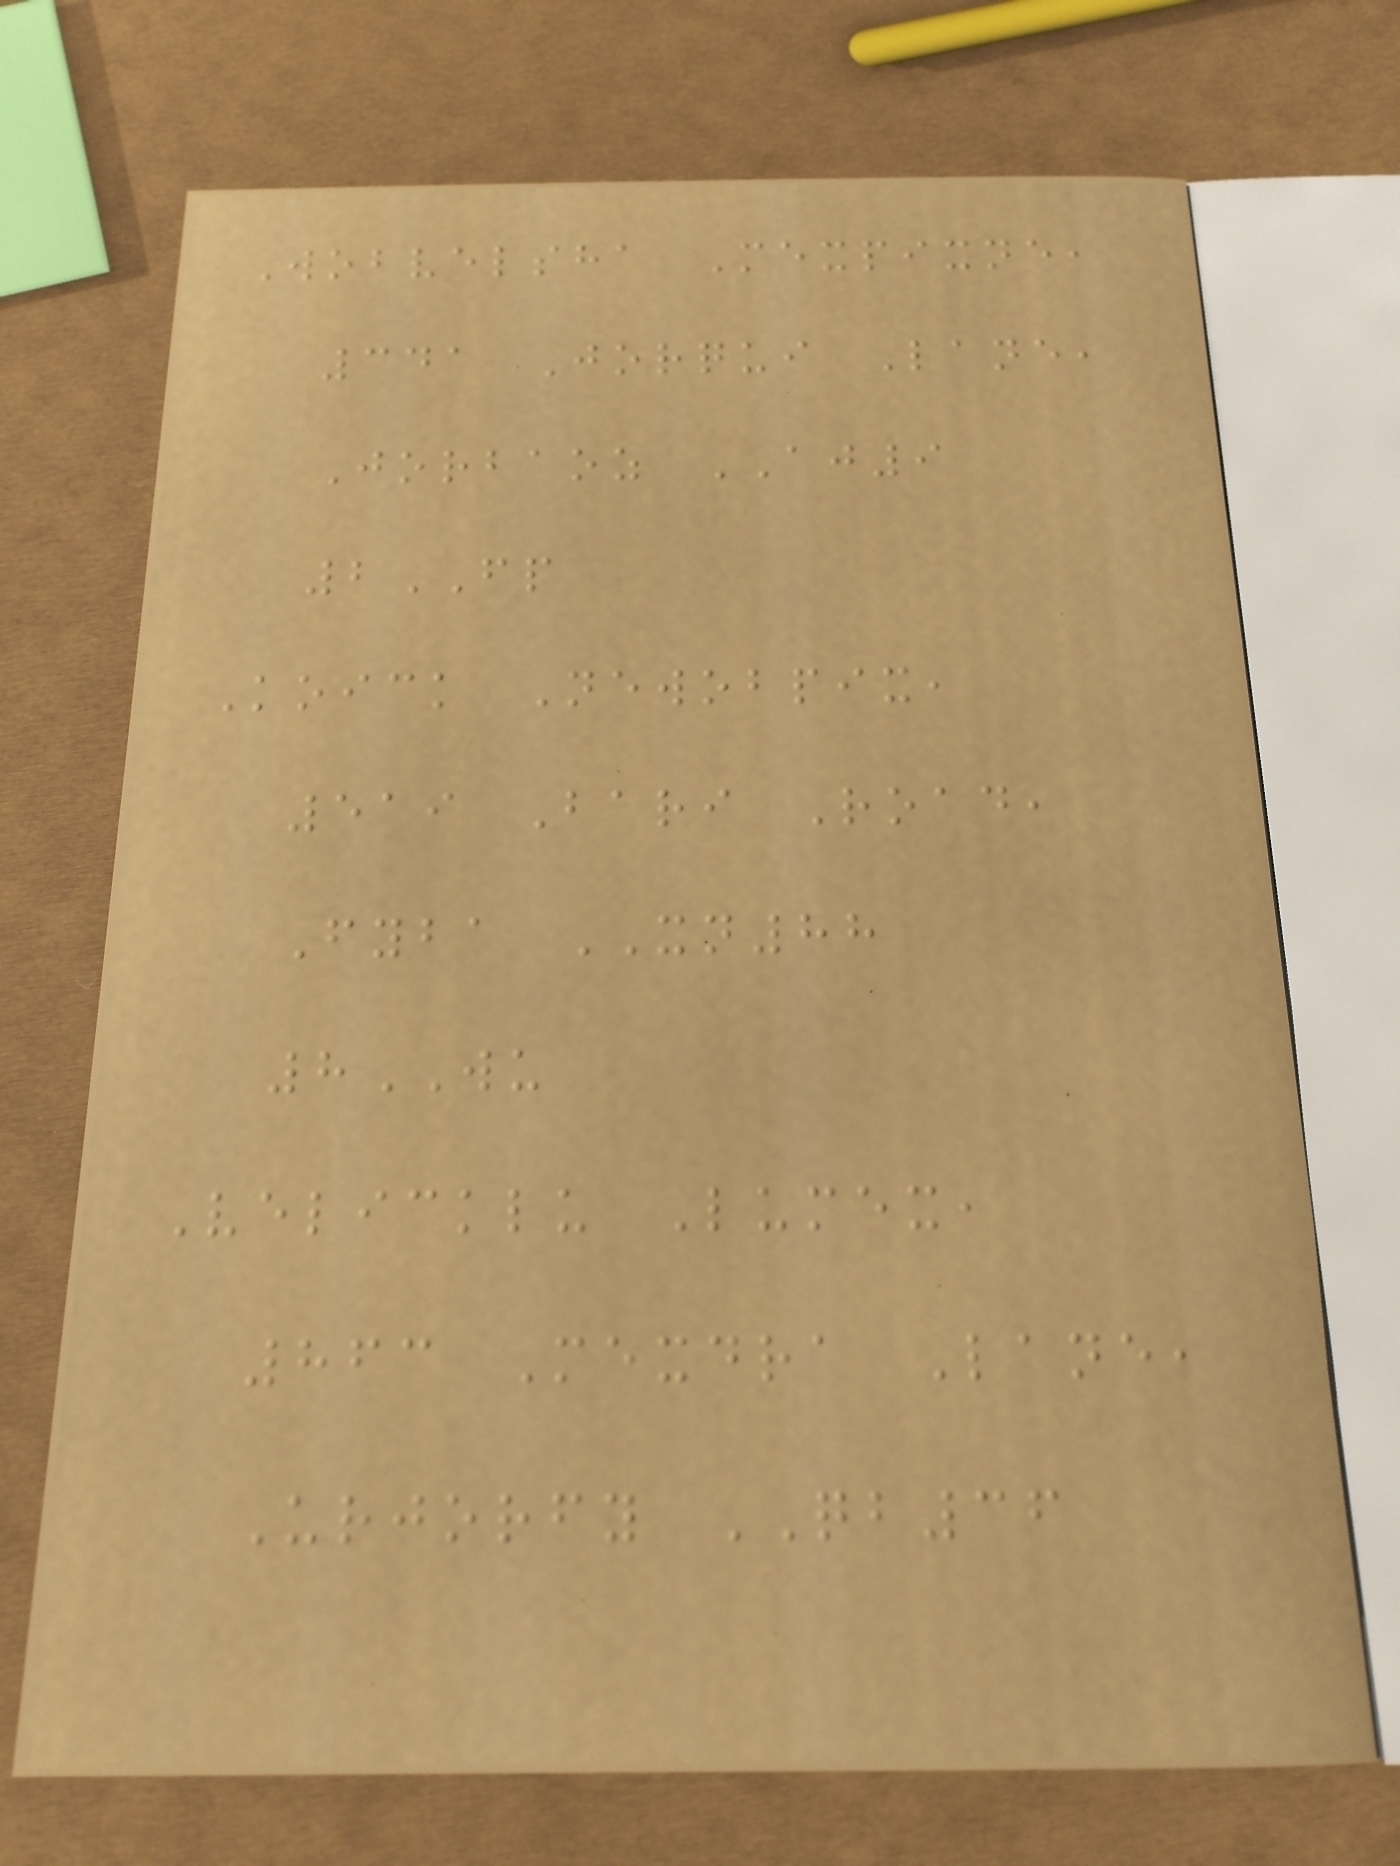Wobvelsha Mexpixne,
341 Jorqui Lane,
Jorbaoz AJ9
2FP
Koick Newobpix,
519 Bari Road,
Fyba XN88
8WU
Velicklu Lumex,
863 Mexdra Lane,
Urjorfy QB36
